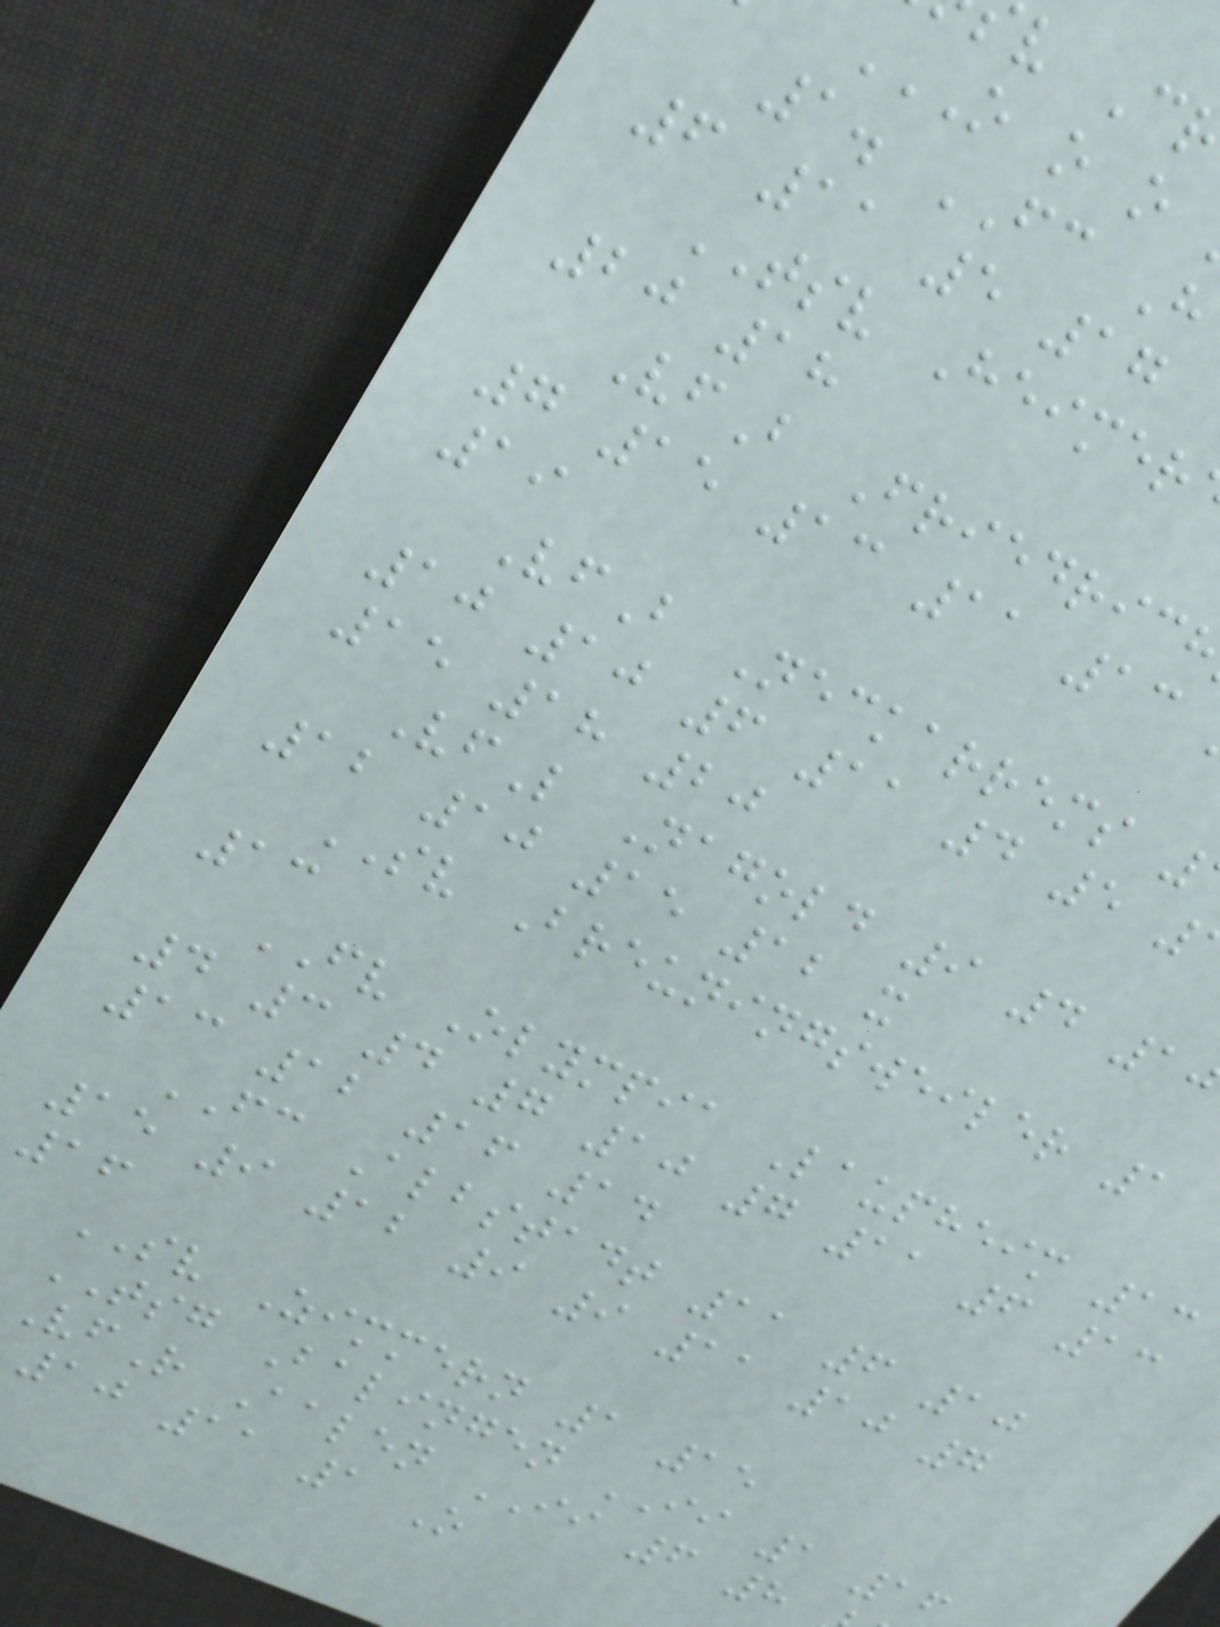1. FC H
6 11 5 17
TSV Heimer
20 18
VfB Friedric
7 15 13 11 13
19
VfB Neckarrems
10 10 6 11 4 5
15 18 20
VfL Nagold 9 4 1
12 10 15 12 x
SV Breuningsweiler 1
13
FV Olympia Laupheim 13
4 3 4 7 10 7 11 6 13
13 12 16 14
FC Albstadt 11 6 10
15 9 12 9 9 11 10 7
16
SV Zimmern 1 15
TSG Balingen II 1 16
VfR Aalen II 6 8
10 11 1 O
